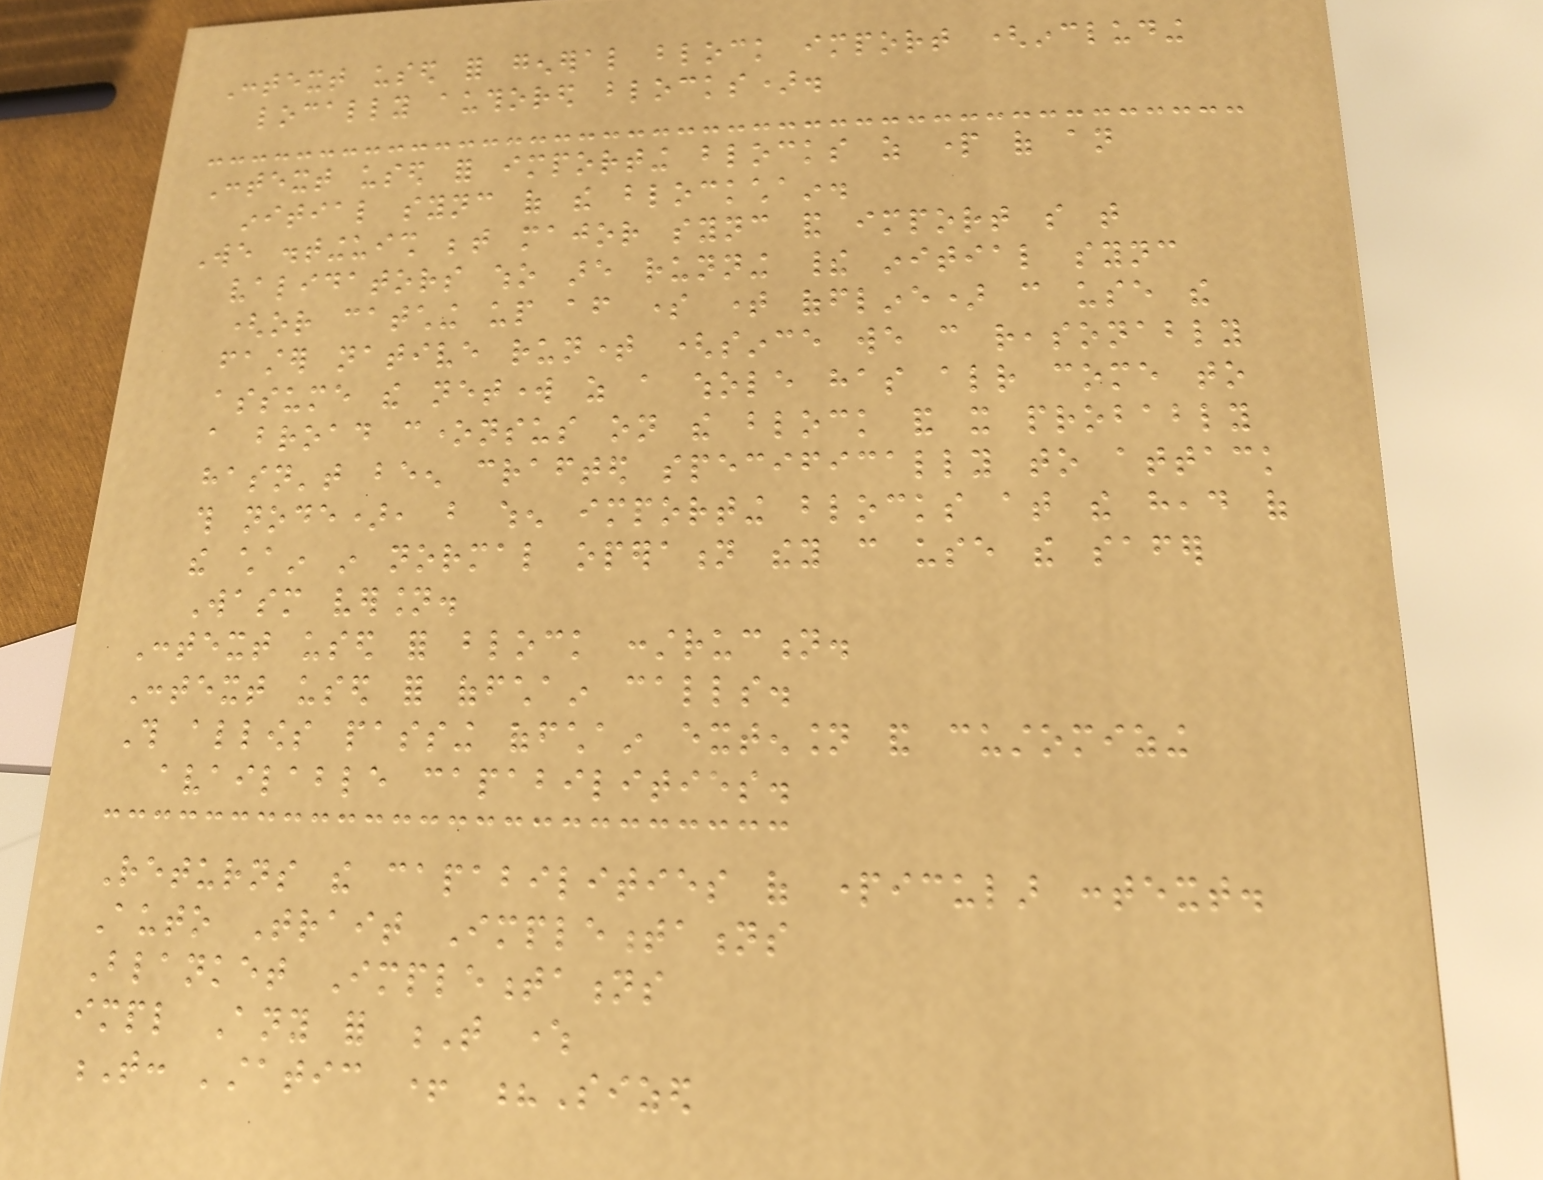Context used for general block import (including
locally authored blocks).
Context used for importing blocks as part of an
initial sync of the blockchain.
We distinguish between major sync and import so that
validators who are running their initial sync
(or catching up after some time offline) can use the
faster native runtime (since we can reasonably
assume the network as a whole has already come to
a broad conensus on the block and it probably
hasn't been crafted specifically to attack
this node), but when importing blocks at the head of
the chain in normal operation they can use the safer
Wasm version.
Context used for block construction.
Context used for offchain calls.
This allows passing offchain extension and customizing
available capabilities.
Returns the capabilities of particular context.
Auto Trait Implementations
Blanket Implementations
impl Any for T where
T: 'static + ?Sized
